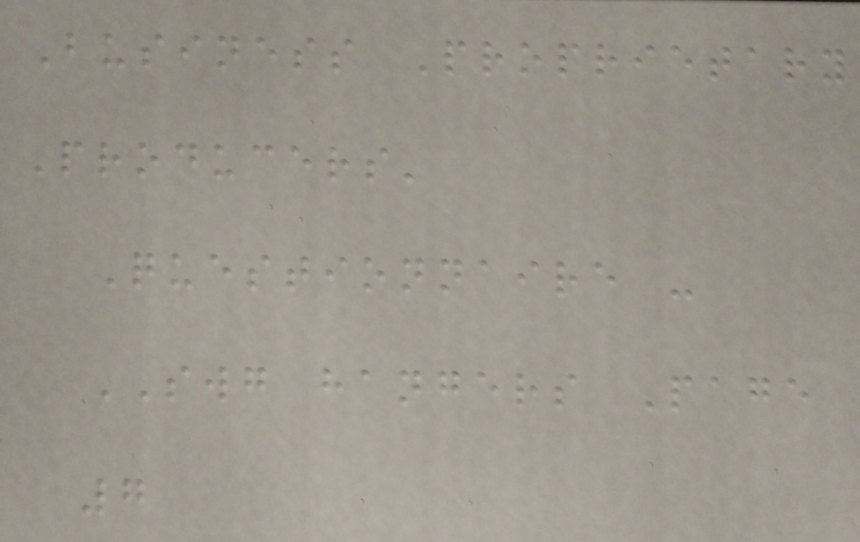Business Proprietary
Producers'
Questionnaire -
SWG hangers Page
7
